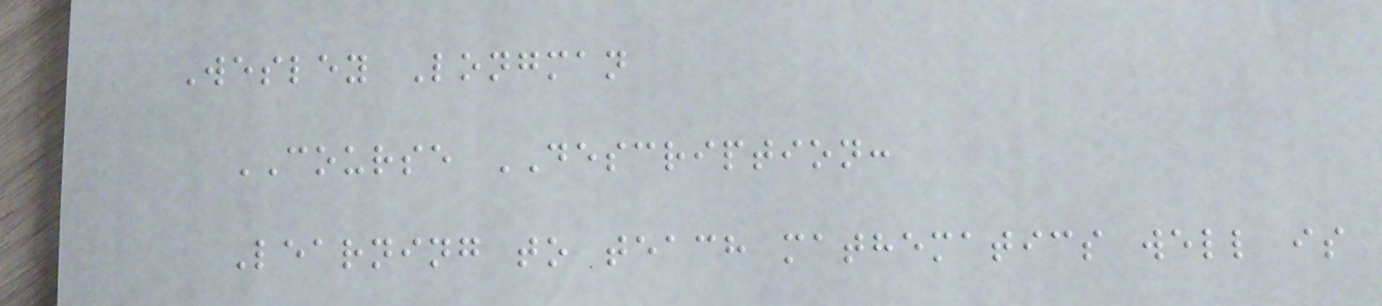Wesley Longman
COURSE DESCRIPTION:
Learning to teach mathematics well is
